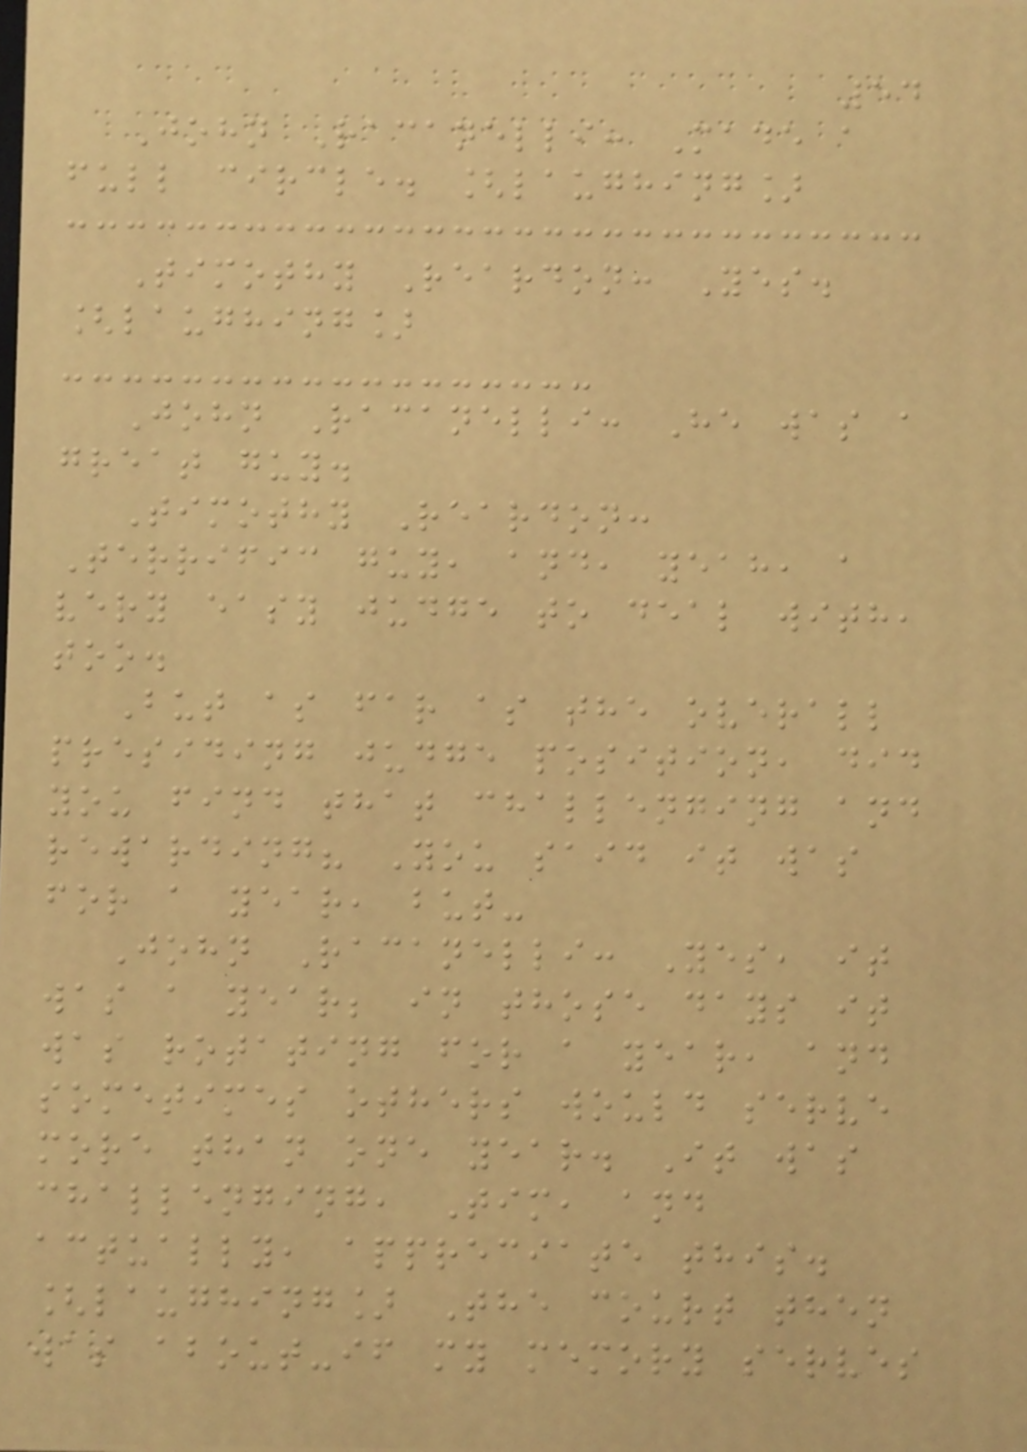54
John Racanelli: Made a
full circle. [laughing]
Timothy Reardon: Yes.
[laughing]
John Racanelli: He was a
great guy.
Timothy Reardon:
Terrific guy, and, yeah, a
very easy judge to deal with,
too.
But as far as the overall
presiding judge position, did
you find that challenging and
rewarding? You said it was
for a year, but-
John Racanelli: Yes, it
was a year; in those days it
was rotating for a year, and
sometimes others would serve
more than one year. It was
challenging, Tim, and
actually, appreciate this.
[laughing] The court then
was about-if my memory serves
